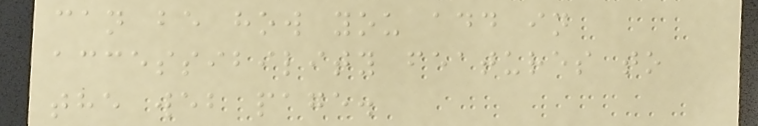can be how you add in
accessibility features to
the web page.
